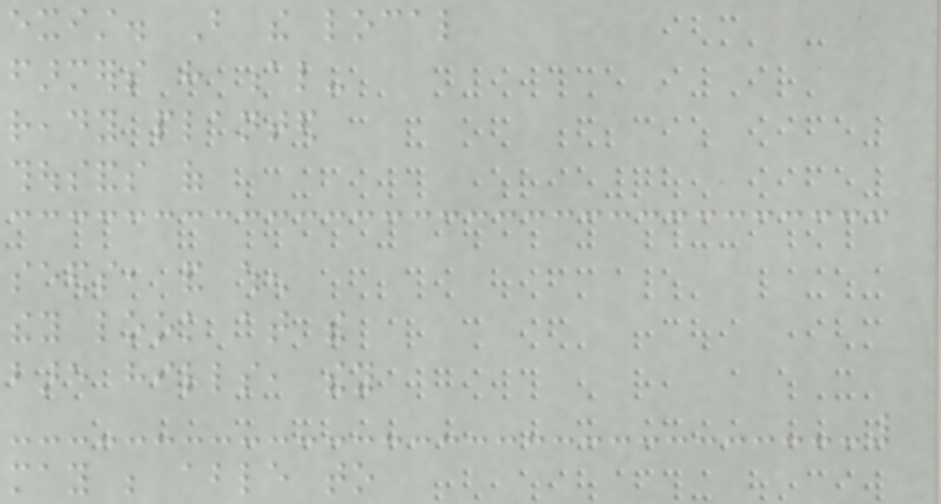exist. But the local
farmers have al-
ready planted
thousands of
seeds, and when
they look at the
bare hills, they
may be able to
